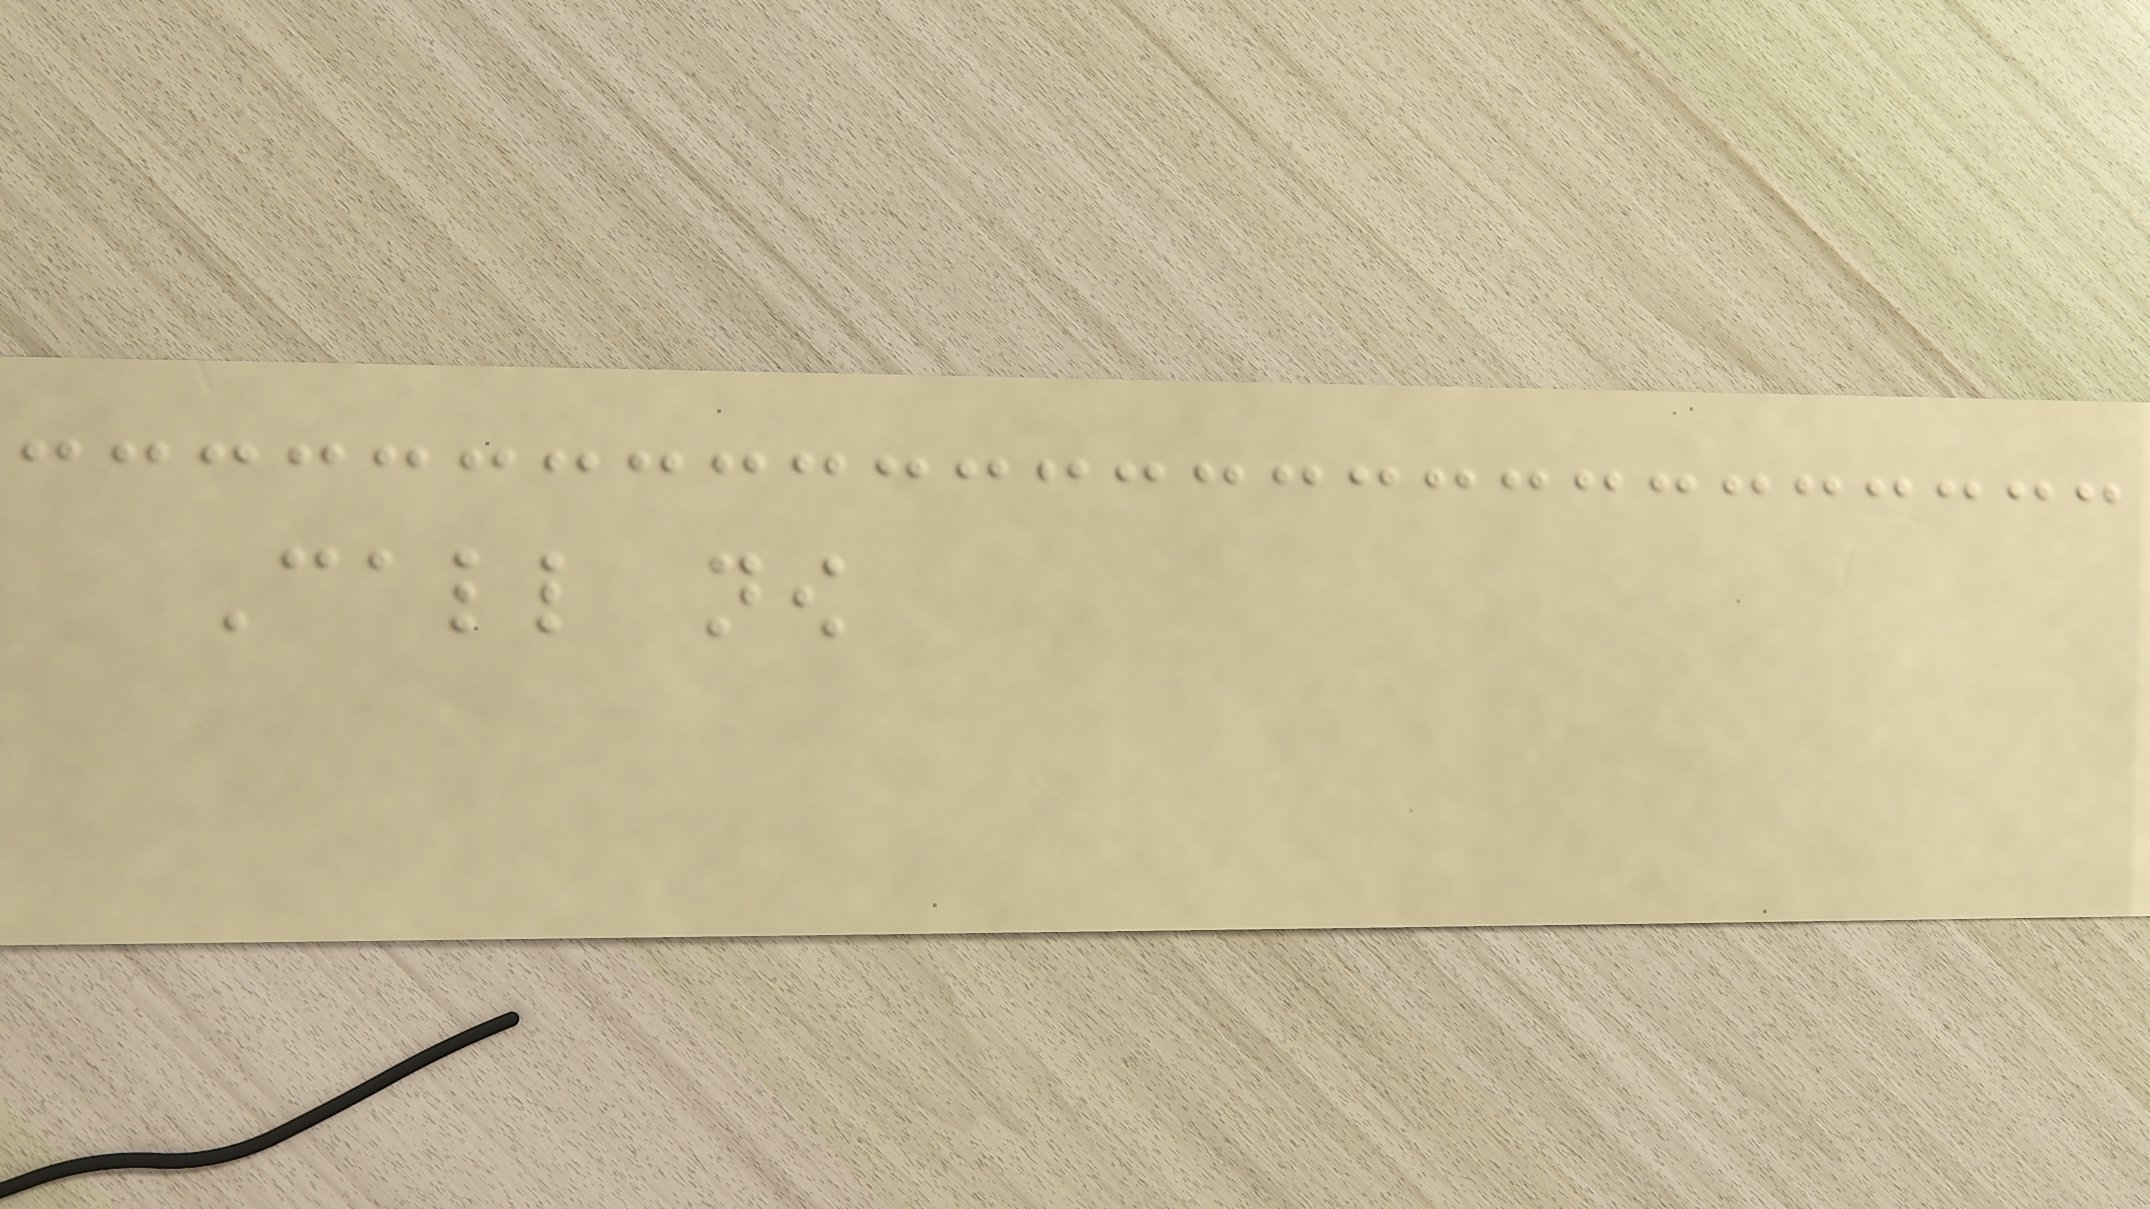Call now
